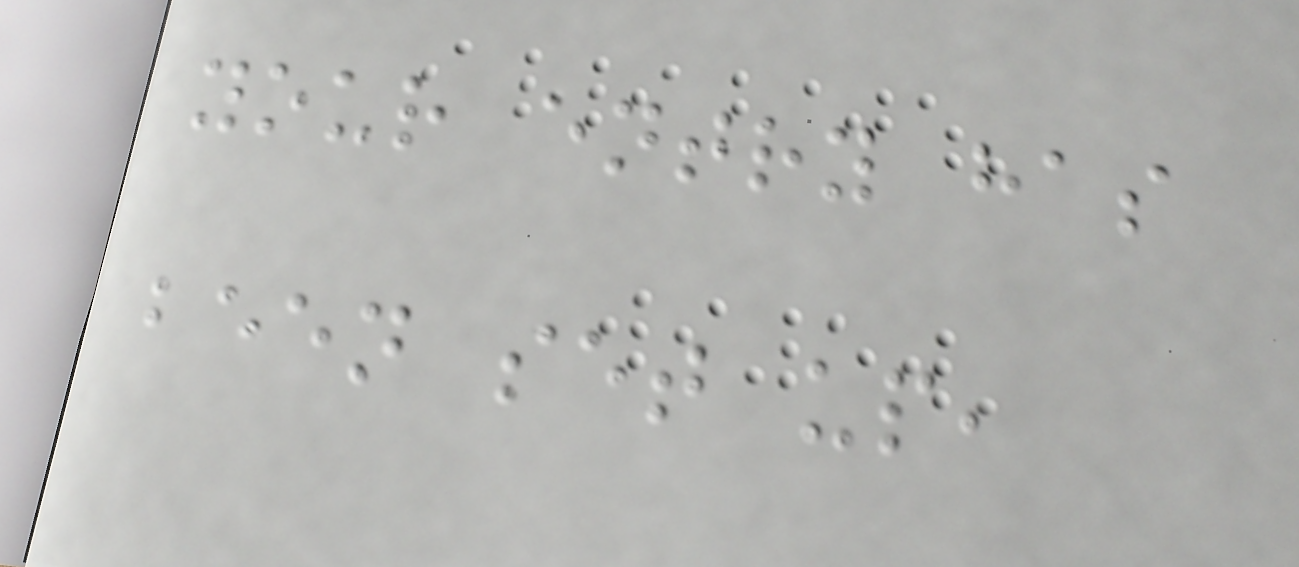your entry has
been set up,
